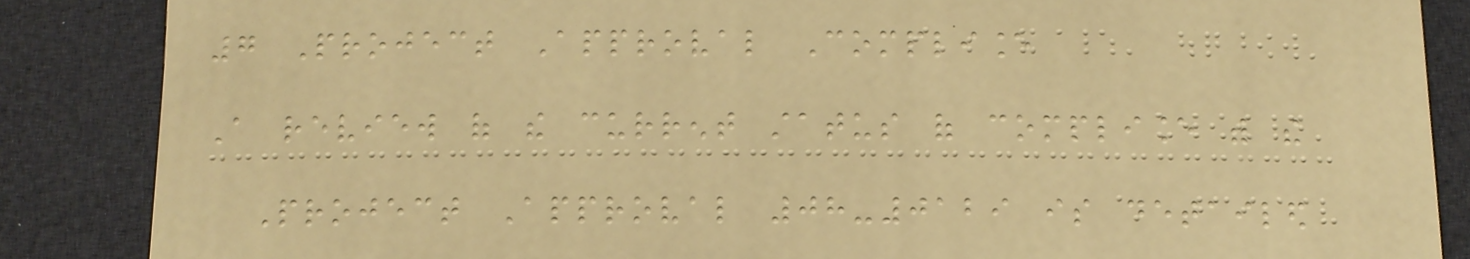7 Project Approval Compliance
A review of the current status of compliance with the
Project Approval 08-0129 is detailed
